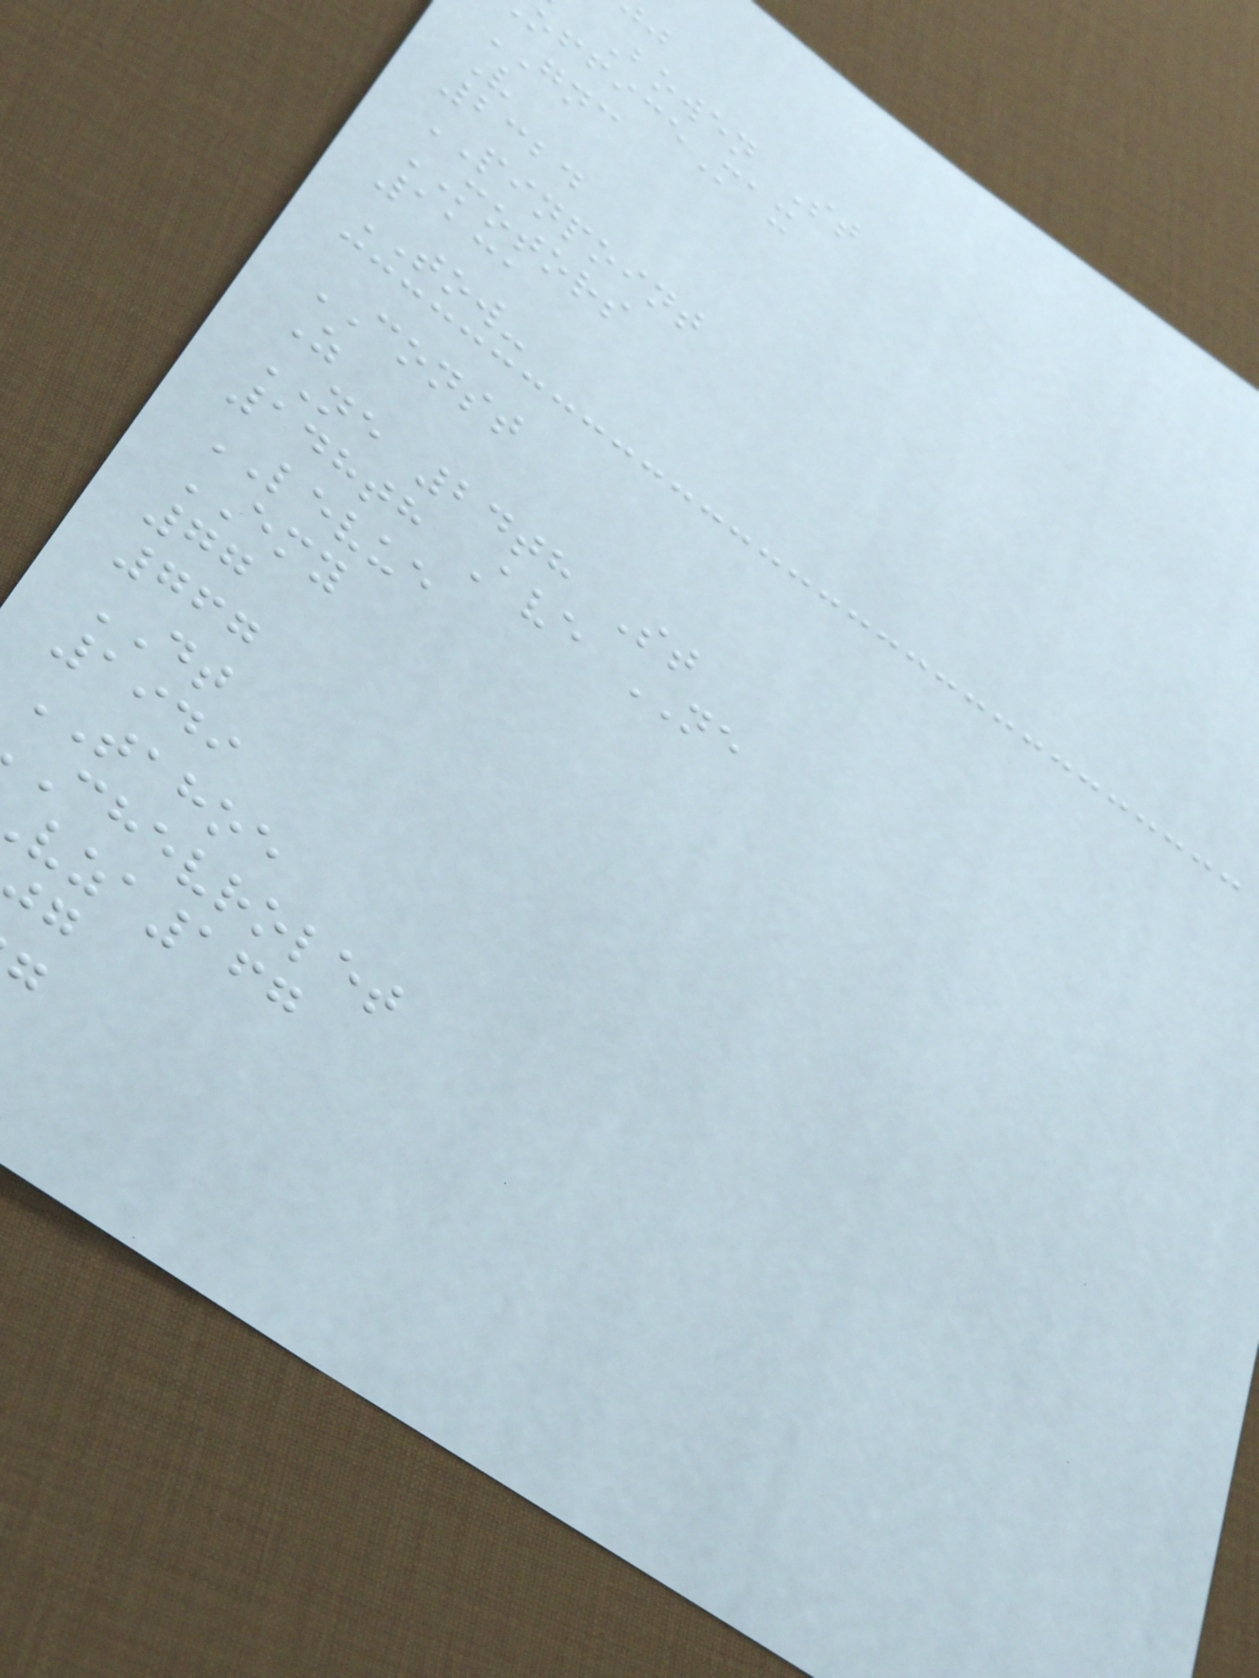Bowen St
fficeMax
GNC
V
2324
PINPOINT
MOTORS
1131
TOW-
CONST
Z
NE 24th St
148th Ave NE
LEVUE
EMY
77
767
DT
1949
TAHOE
chevrolet
vza167
